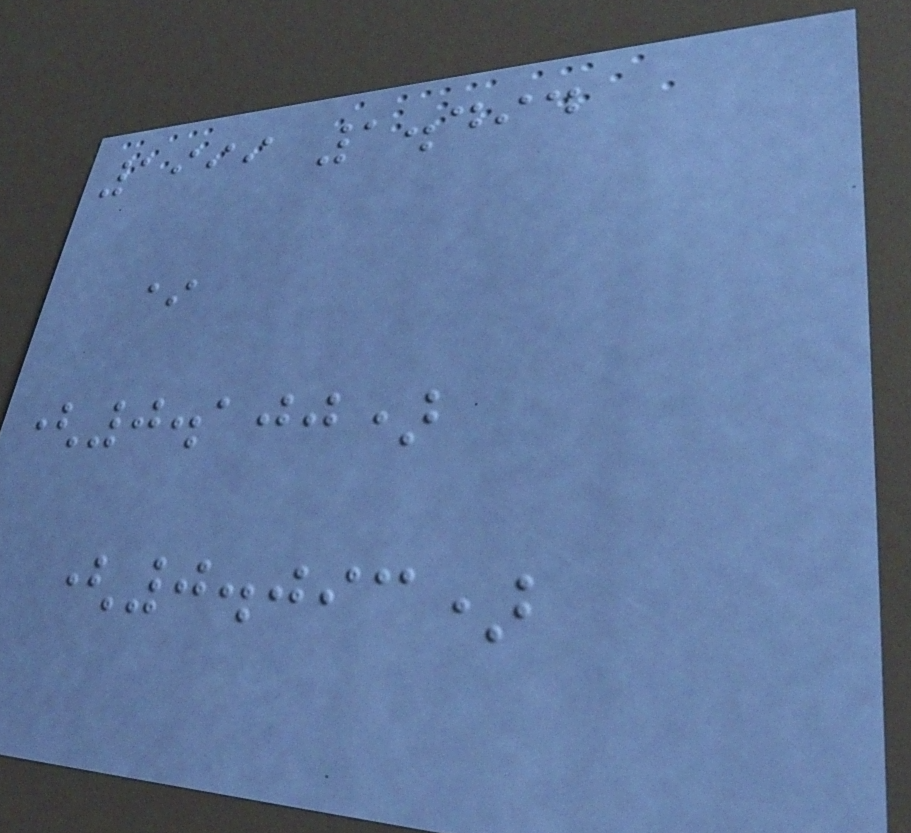1999 1.494
*
(0.100)
(0.093)
